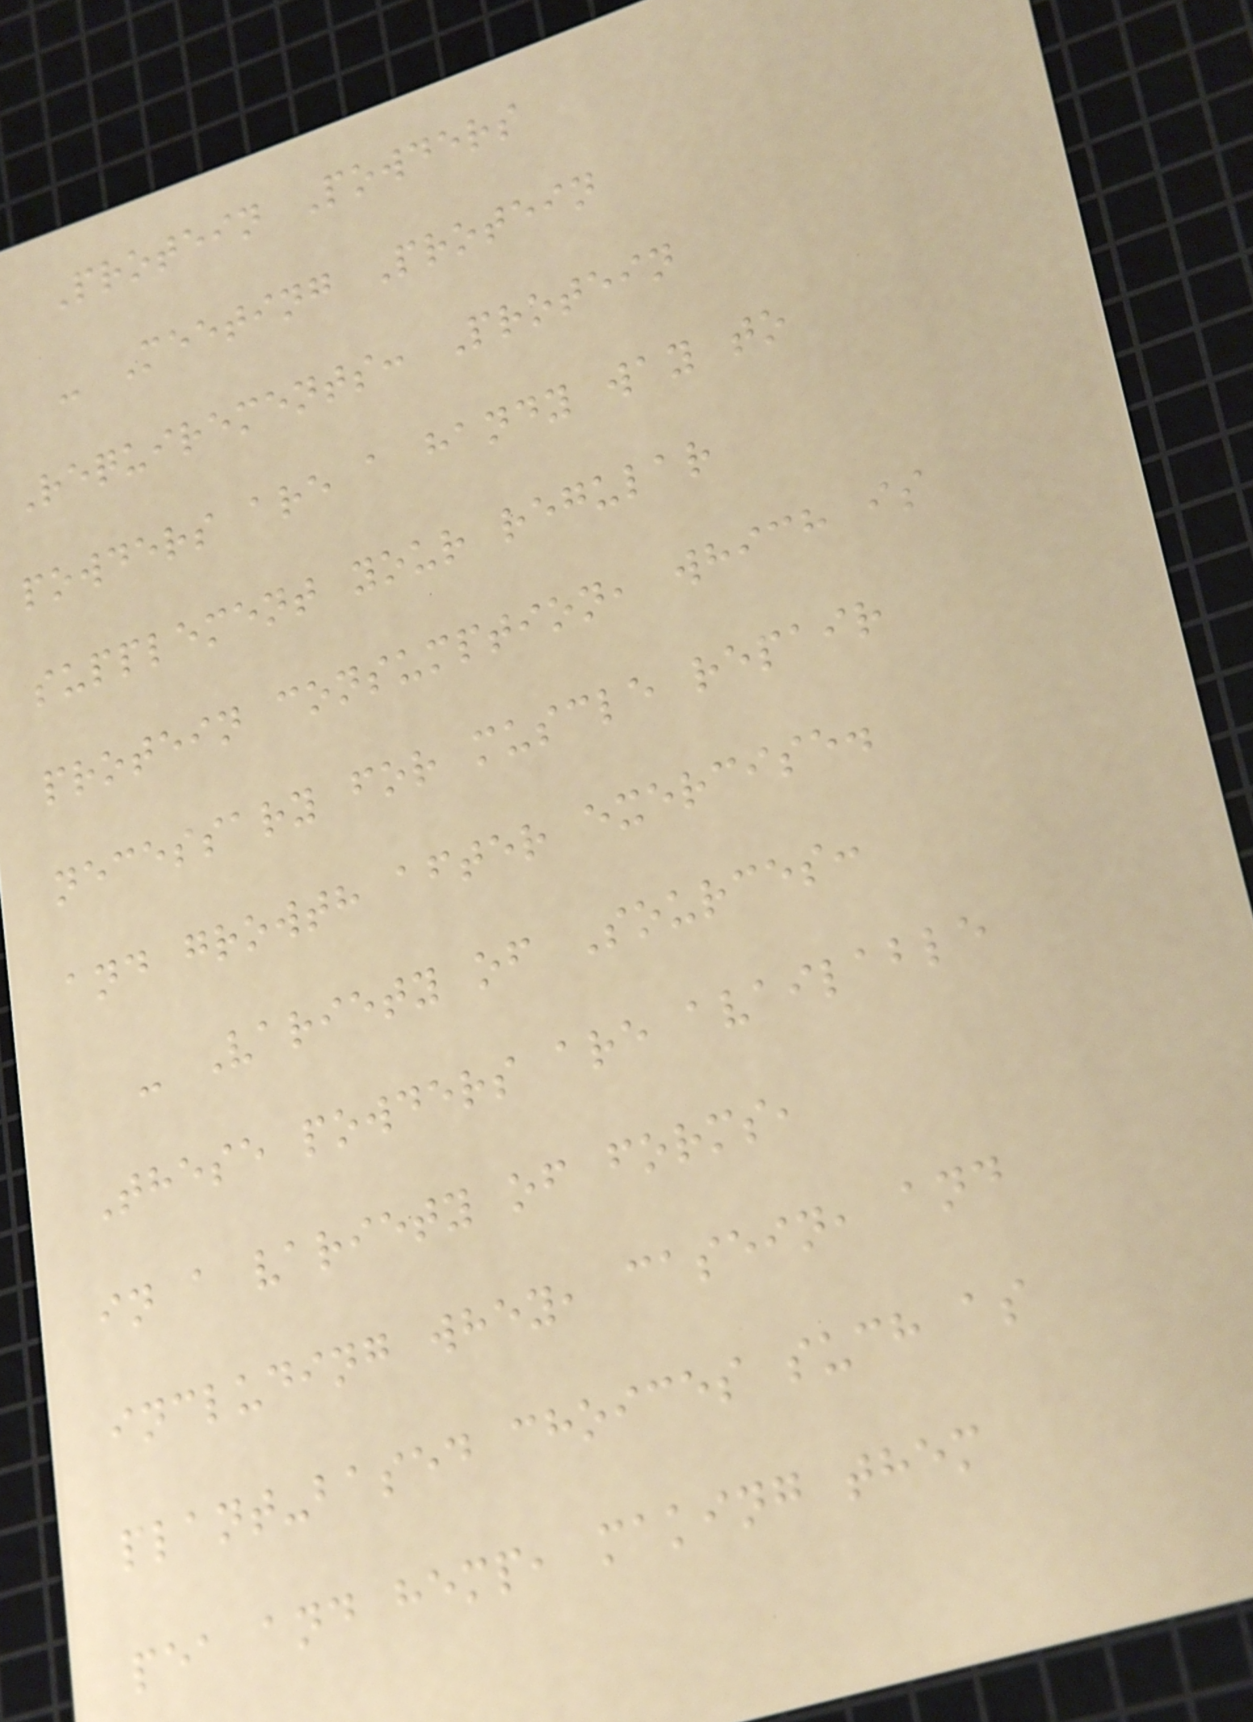Protein Powders
- Meeting Protein
Requirements: Protein
powders are a handy way to
supplement your regular
protein consumption, which is
necessary for muscle repair
and growth after exercise.
- Variety of Sources:
These powders are available
in a variety of forms,
including whey, casein, and
plant-based choices such as
pea and hemp, making them
